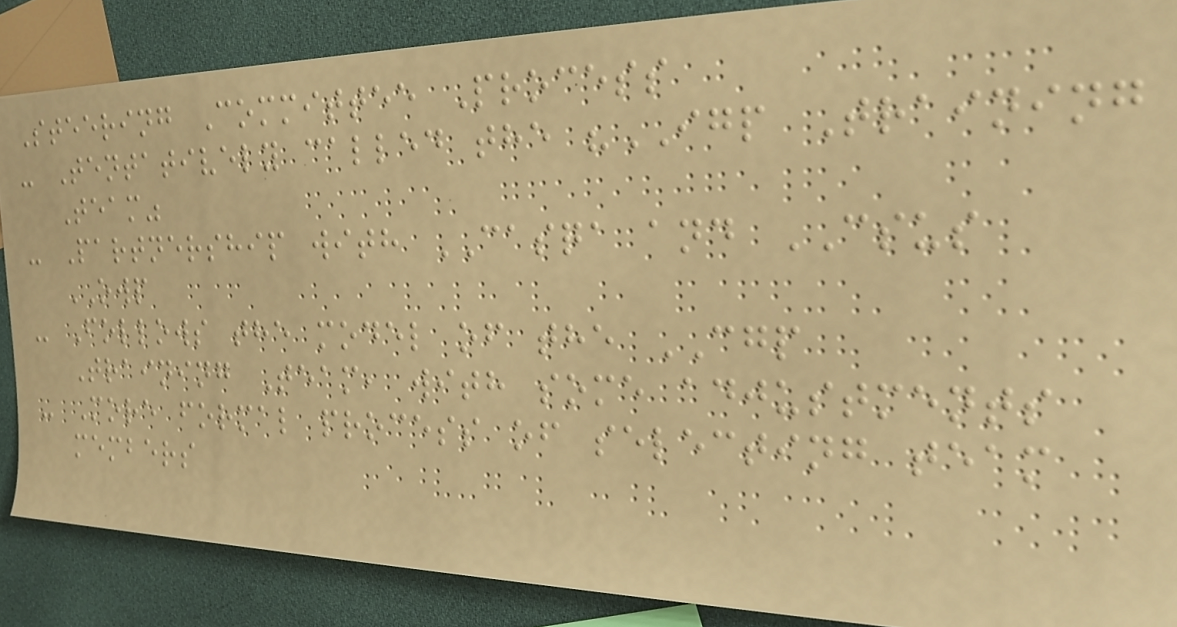Steering Committee Process
- Tentatively called the "IGP Training
Team"
- Partnership with CASQA and CSUS
OWP
- Follows the model of the CGP
Training Team, with some adjustments
- More formal process of selecting team
members
